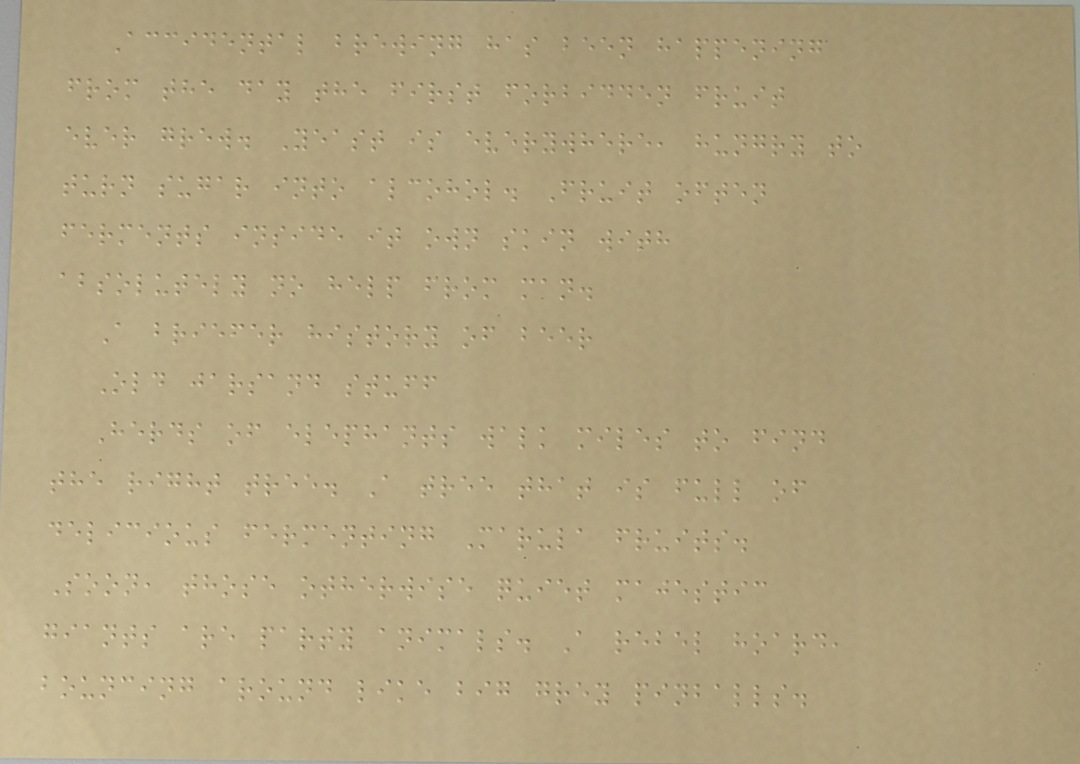Accidental brewing has been happening
from the day the first forbidden fruit
ever grew. Yeast is everywhere, hungry to
turn sugar into alcohol. Fruit often
ferments inside it own skin with
absolutely no help from man.
A briefer history of beer
Old jarsand stuff
Herds of elephants walk miles to find
the right tree. A tree that is full of
delicious fermenting Marula fruits.
Soon, those otherwise quiet majestic
giants are party animals. A rebel hoard,
bouncing around like big grey pinballs.
